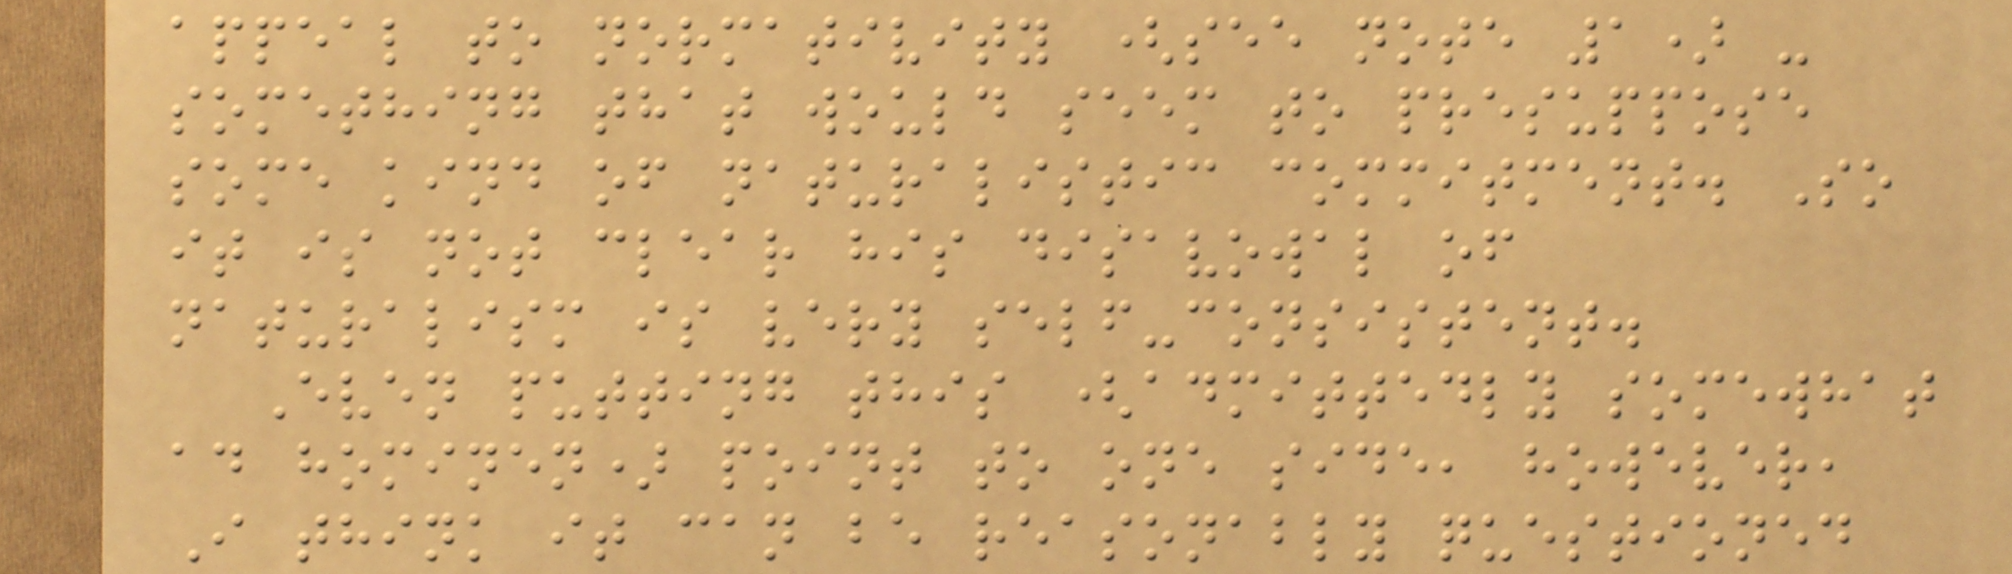appeal to normativity (see note 1) -
something that would seem to presuppose
some kind of naturalistic commitment. So
it is not clear his disavowal of
naturalism is very self-consistent.
Even putting this (admittedly somewhat
ad hominen) point to one side, however,
I think it can be reasonably questioned
